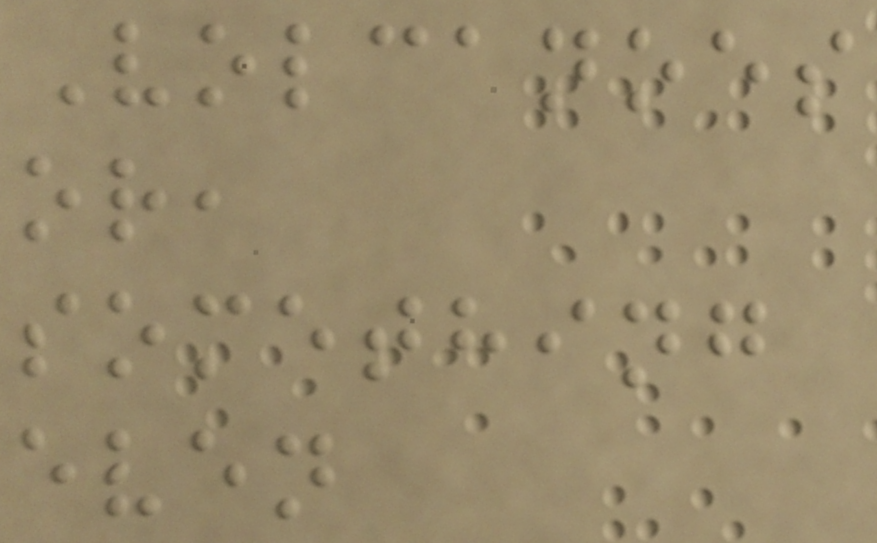Volcanoes
or,
something
even
